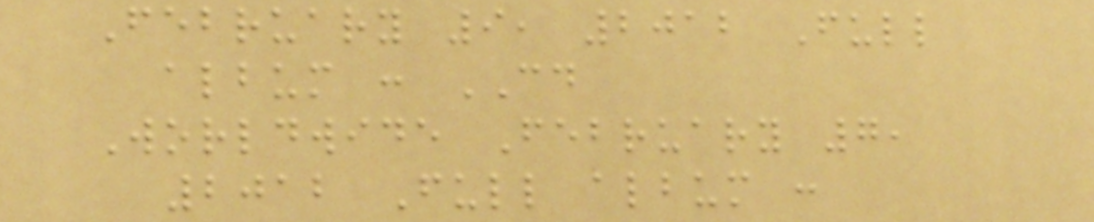February 9, 2012 Full
album : CD
Worldwide February 7,
2012 Full album :
